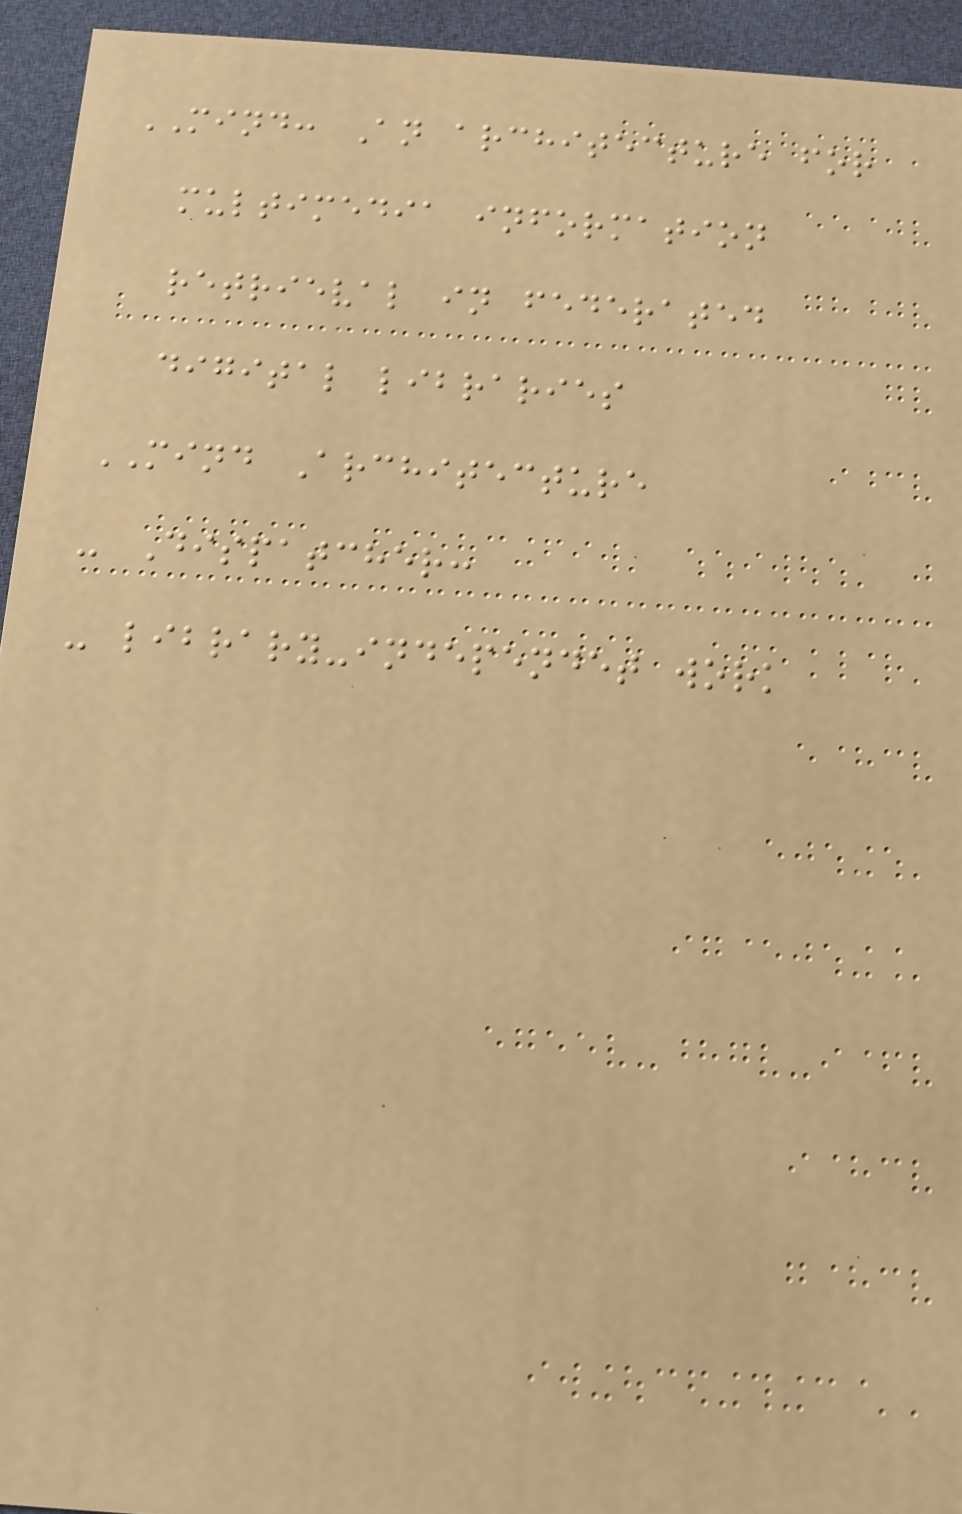MIND: An architecture for
multimedia information
retrieval in federated
digital libraries
MIND Architecture
- Dispatcher:
- library-independet work
